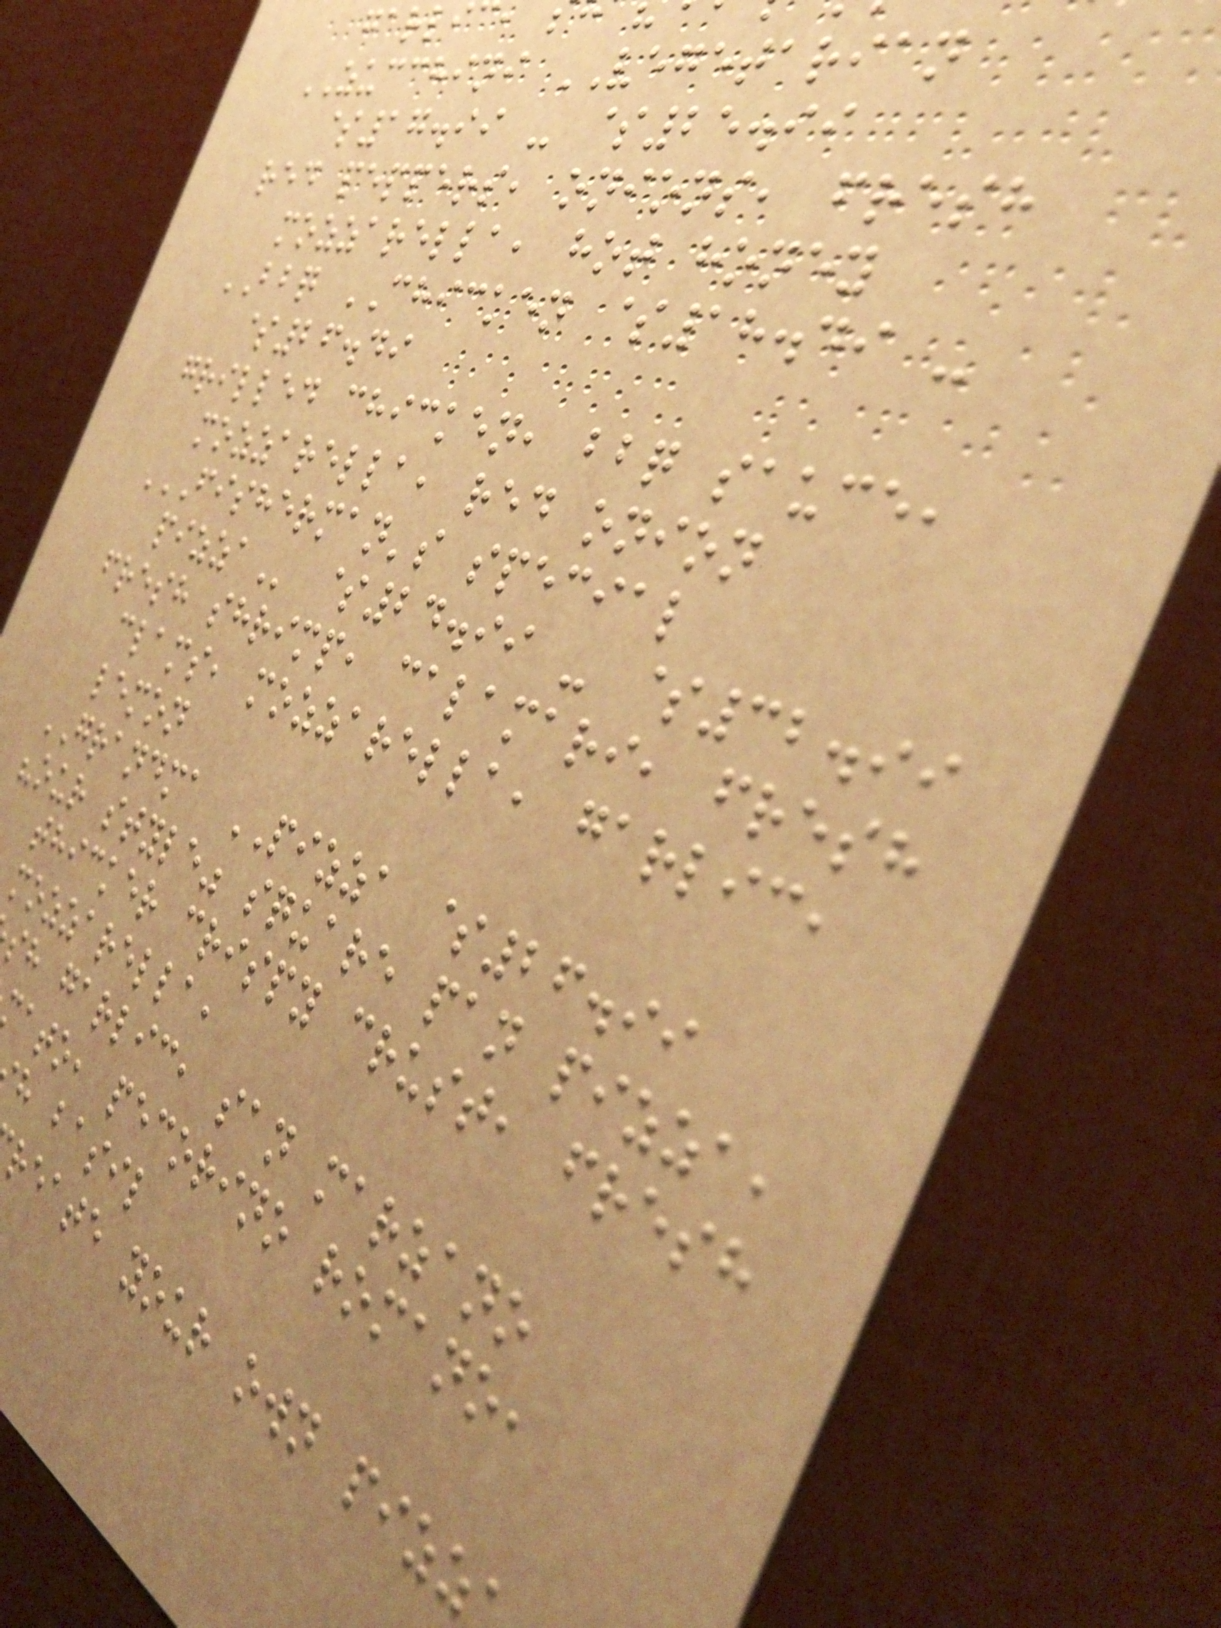ZUCCHINI VEGETARIAN
$17.99 - $25.99
red peppers, onions, fresh
mozzarella, hot honey
BBQ CHICKEN $18.49 -
$26.49
grilled chicken, bbq sauce,
mozzarella, red onion
FISHERMAN'S SPECIAL
$24.99 - $32.99
fresh shrimp, calamari, fresh
clams, mozzarella, garlic,
lemon
GRANDMA PIZZA $26.99
"our style" square pan pizza,
thicker crispy crust, fresh
mozzarella,
sh garlic, san marzano
ato, pecorino romano,
h basil
reate your own
